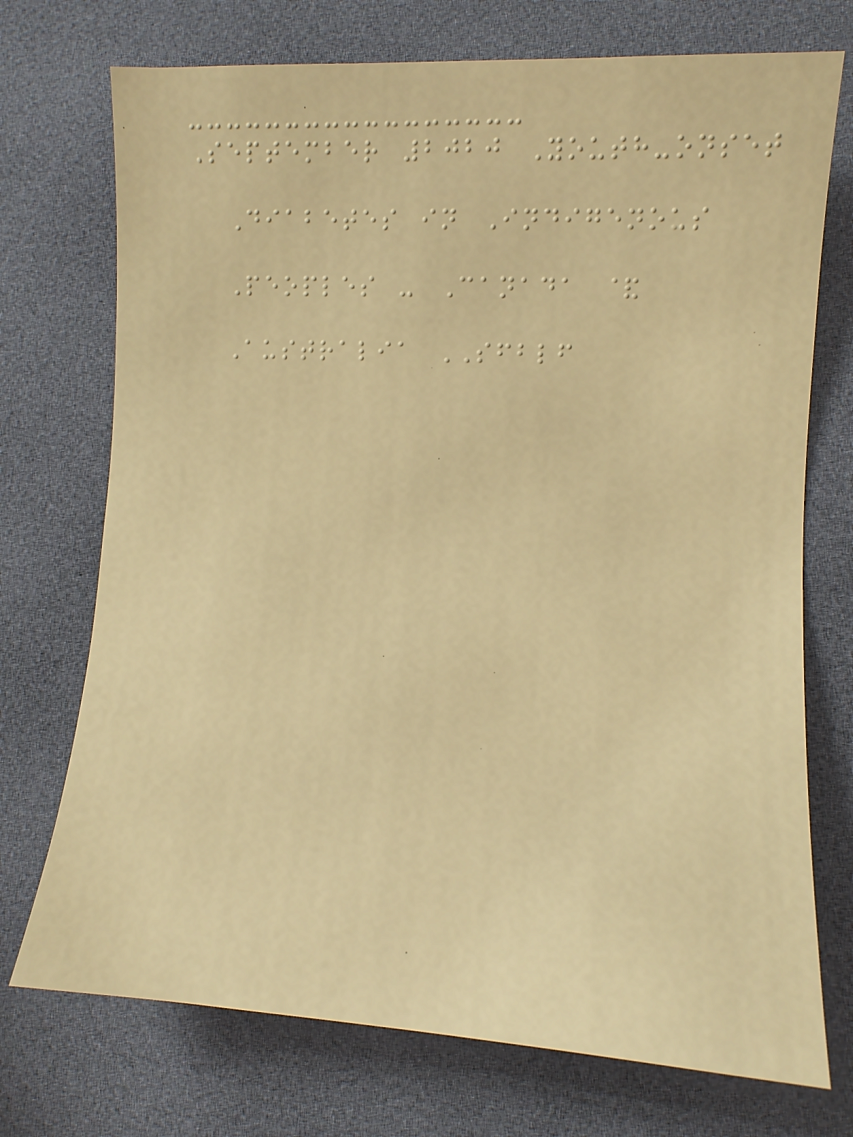September 2020 Youth-onset
Diabetes in Indigenous
Peoples - Canada &
Australia SFBLF
